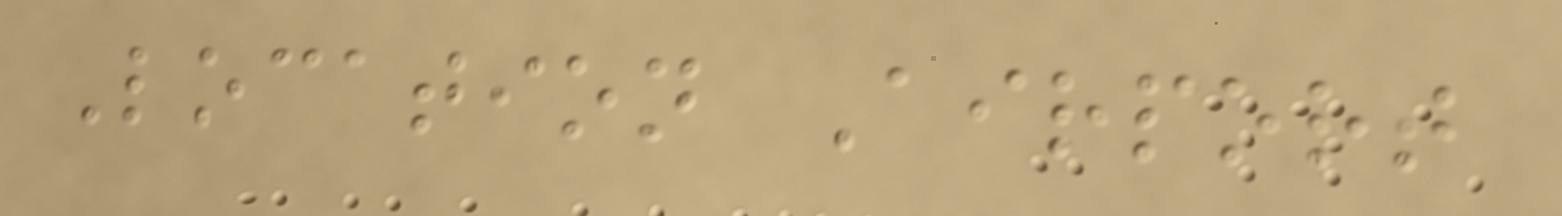Location Airport
